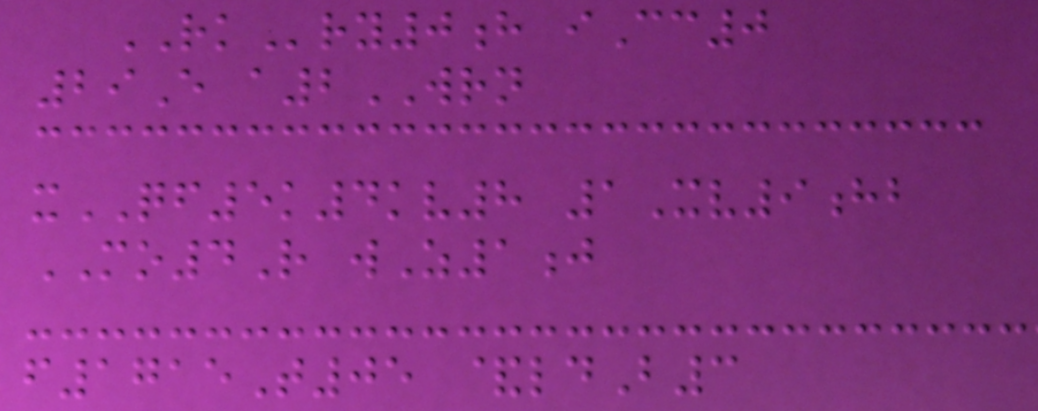RKry0h iCc0
29E a2WRN
xQF5k4kv8 1Xv9hb
MO4R wZ1j
f1715T05 &ldB3
